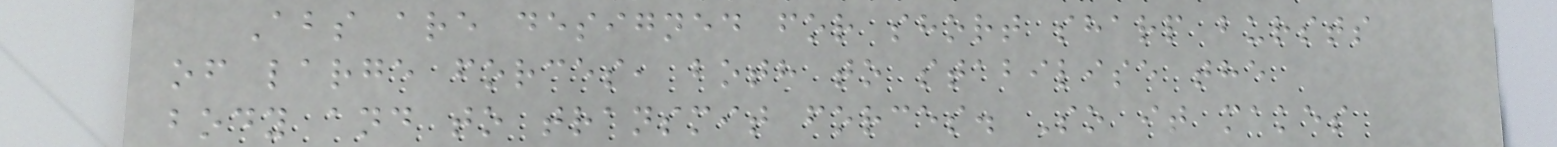Abs are designed for short sharp bursts
of large forces, both to stabilise the
body and to transmit forces. So it makes
